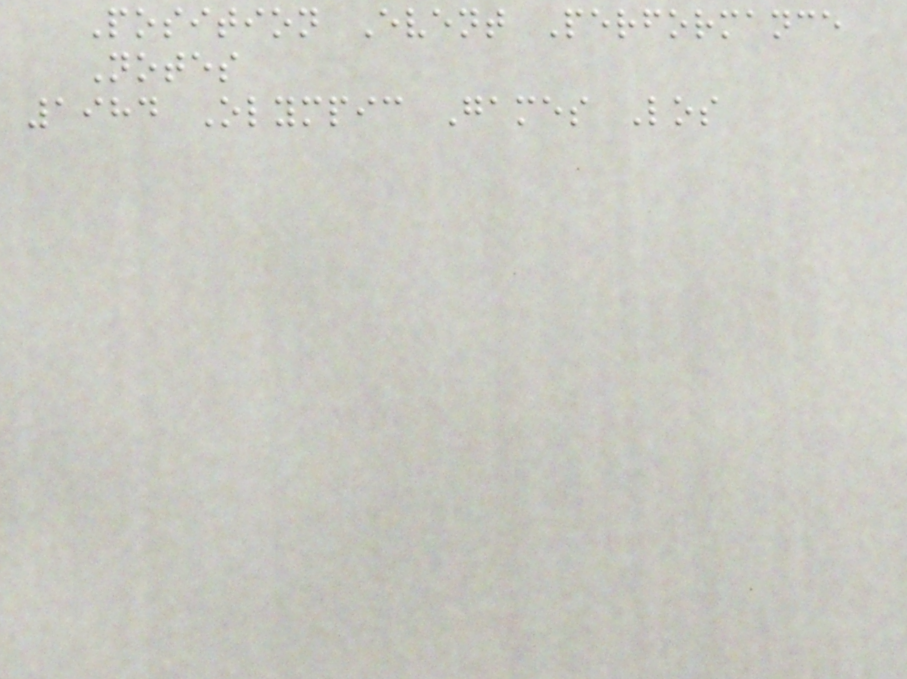Position Event Performance
Notes
1984 Olympic Games Los
